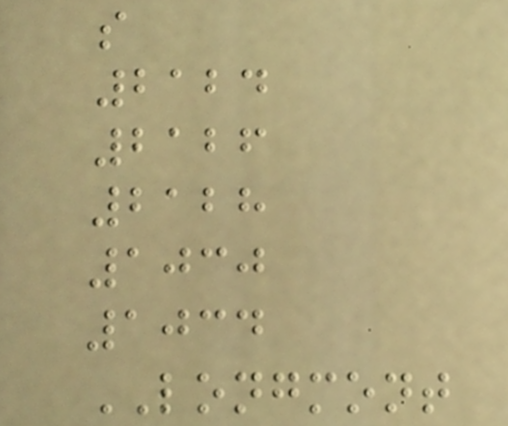s
2124
2126
2128
1030
1034
LONGMONT
